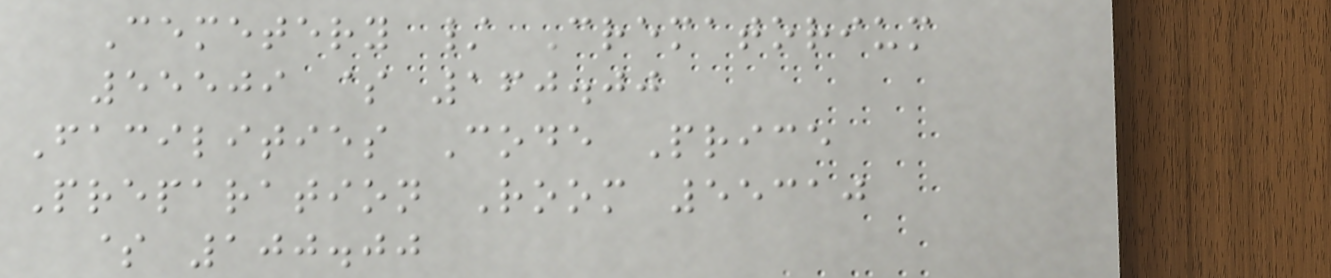Cemetery / Crematorium
55509 $ 160.00
Facilities Code Price
Preparation Room 55310
$ 100.00
